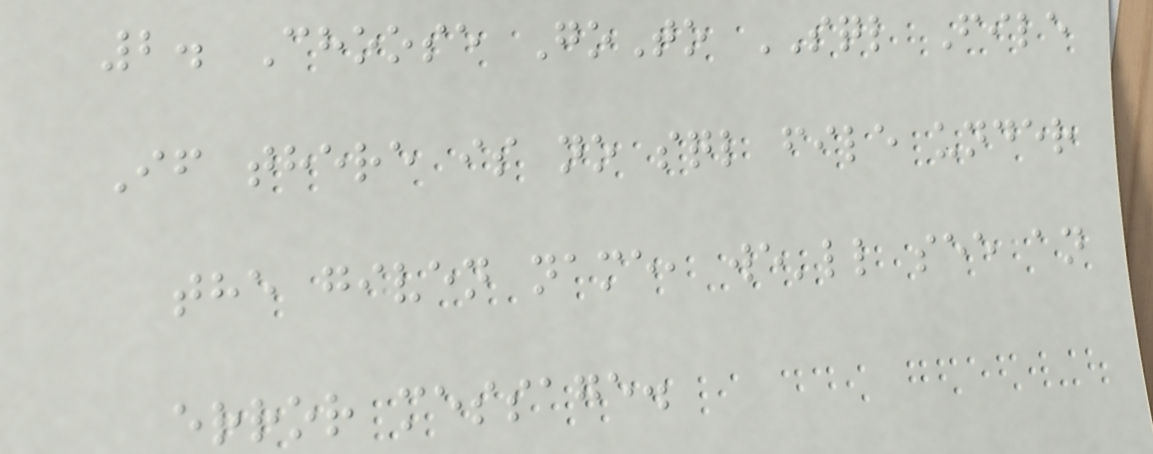2. Choose GoTo SQL File
If there is no sql file under
the given name, we'll see an
error message.
